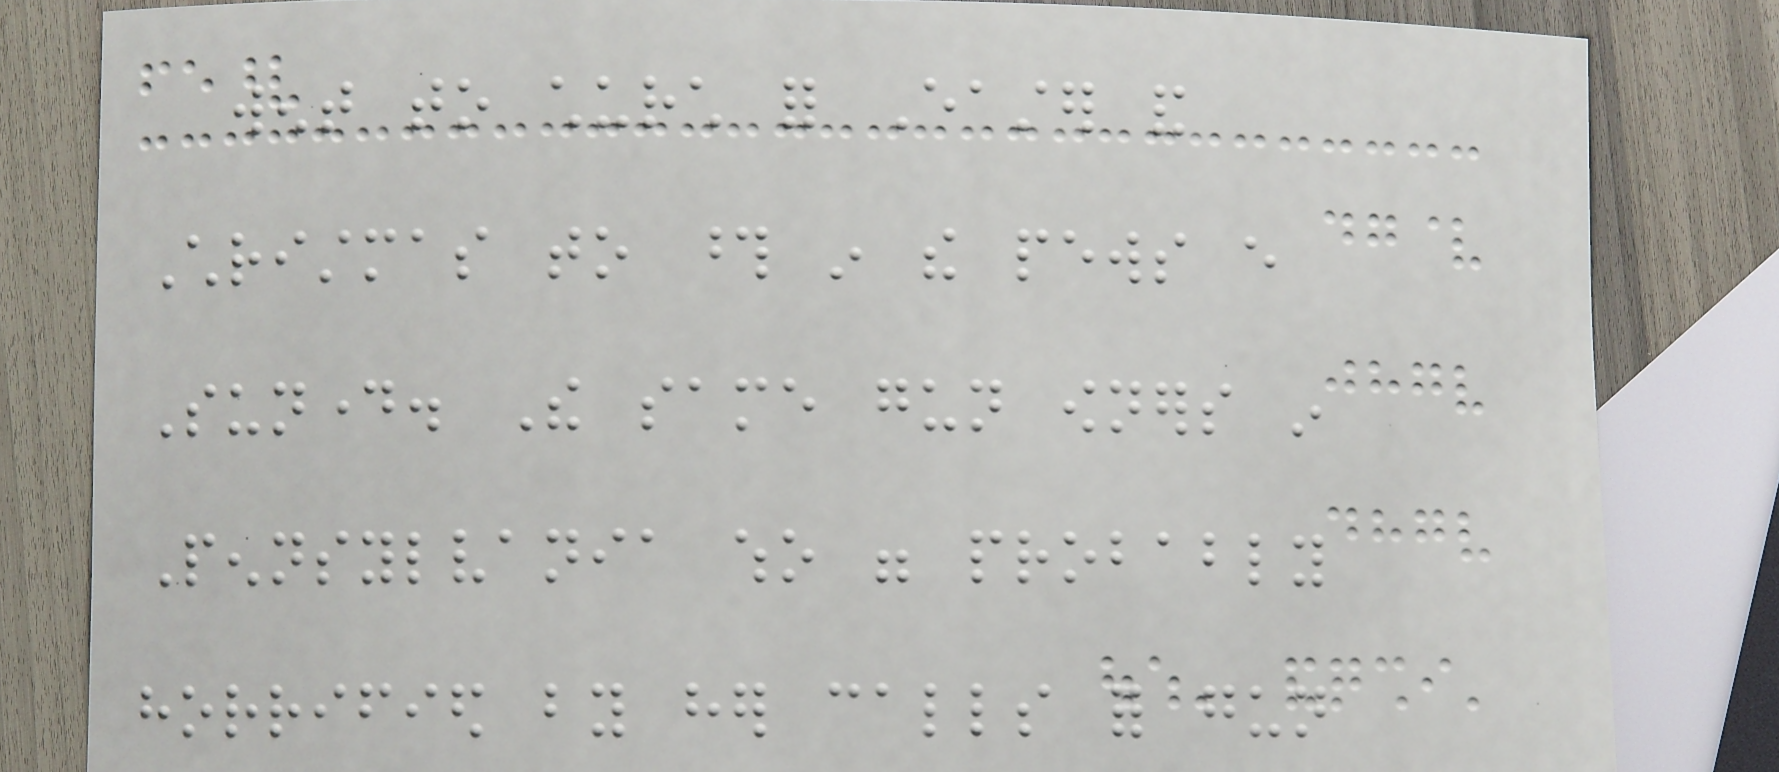went to church for Easter and
Christmas to those in the pews every
Sunday. The same gun owners in
Pennsylvania who were probably
horrified by her calls for gun
